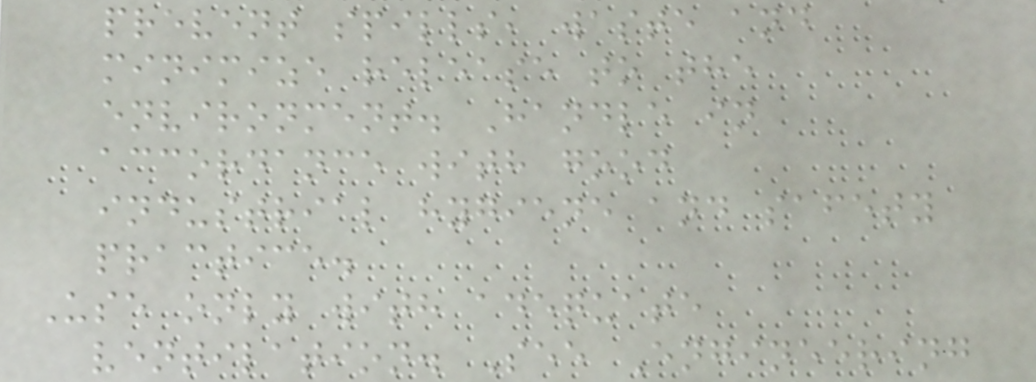prevent spills, waste and
minimize release to the
environment. Handle in
accordance with good
industrial hygiene and safety
practice.
Use only with adequate
ventilation. See Engineering
